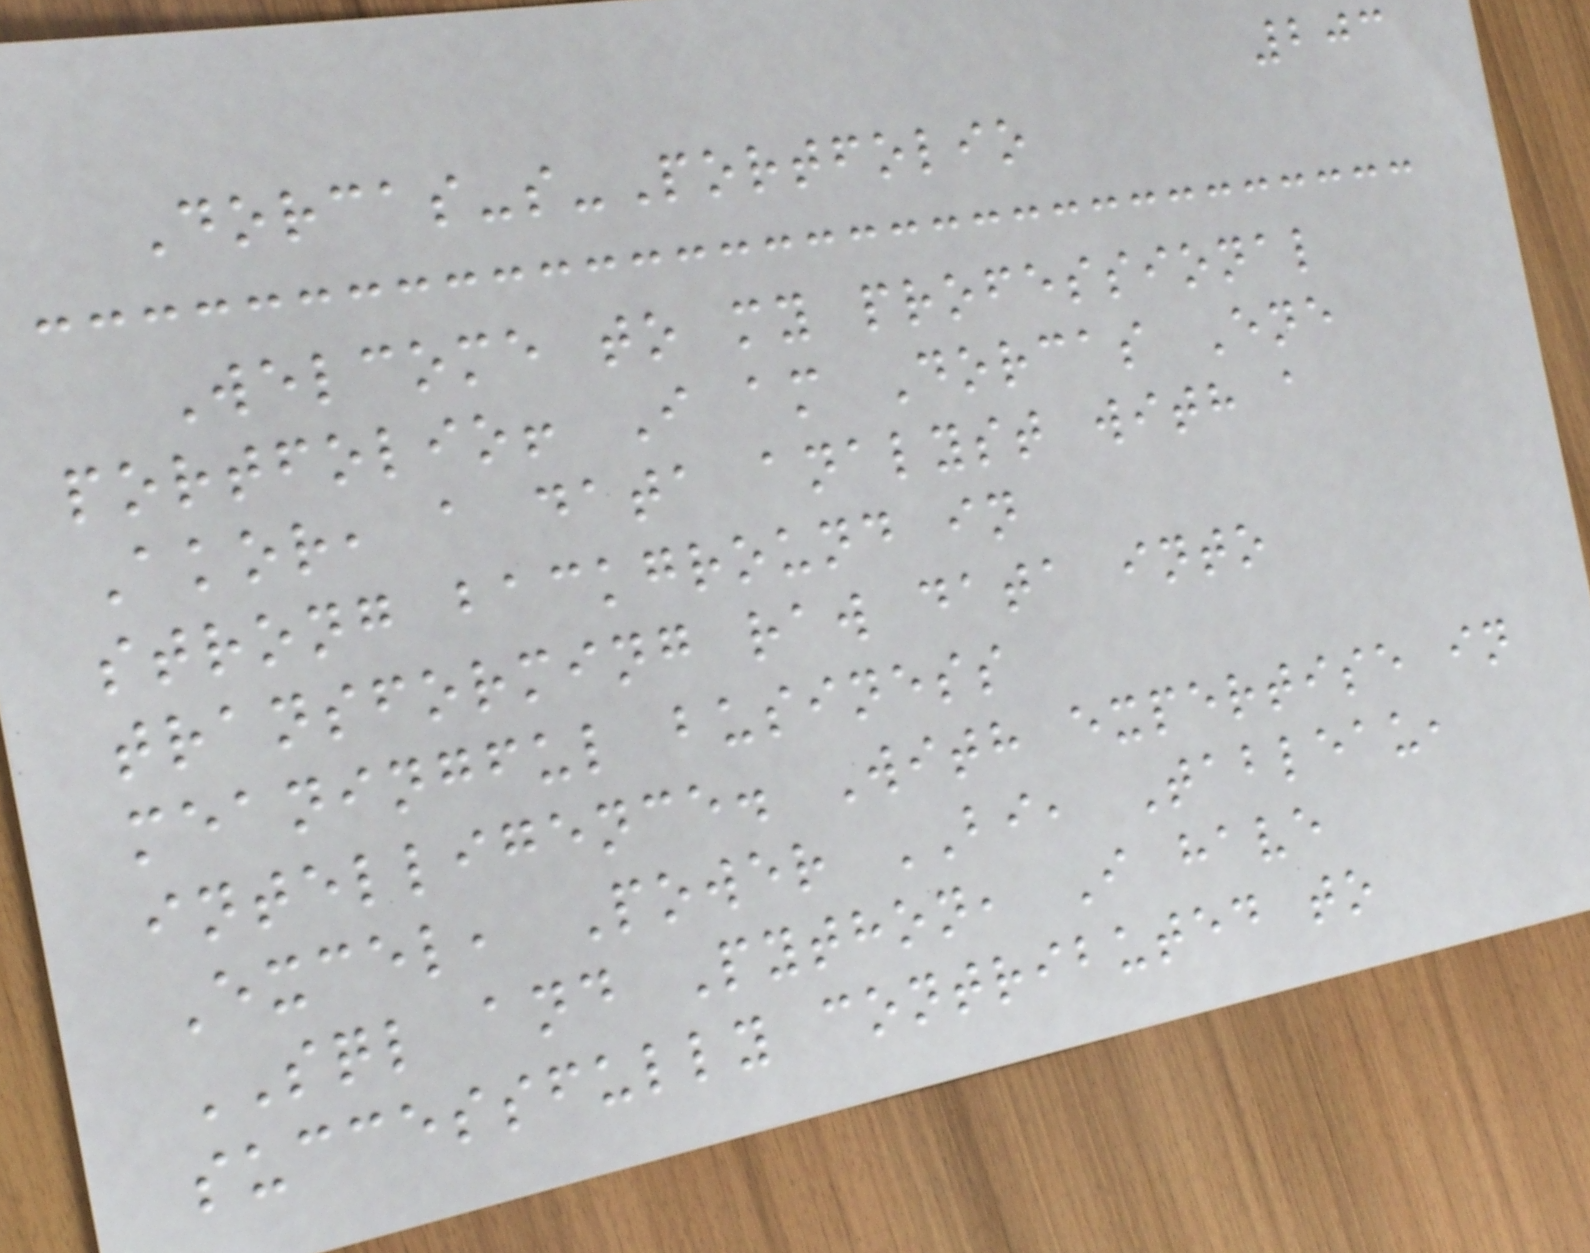203
Dorcas-s-Portfolio
Welcome to my professional
portfolio! I am Dorcas Ene
Akor, a data analyst with a
strong background in
transforming raw data into
meaningful business
intelligence. With expertise in
Excel, Power BI, Tableau,
SQL and Python, I have
successfully contributed to
